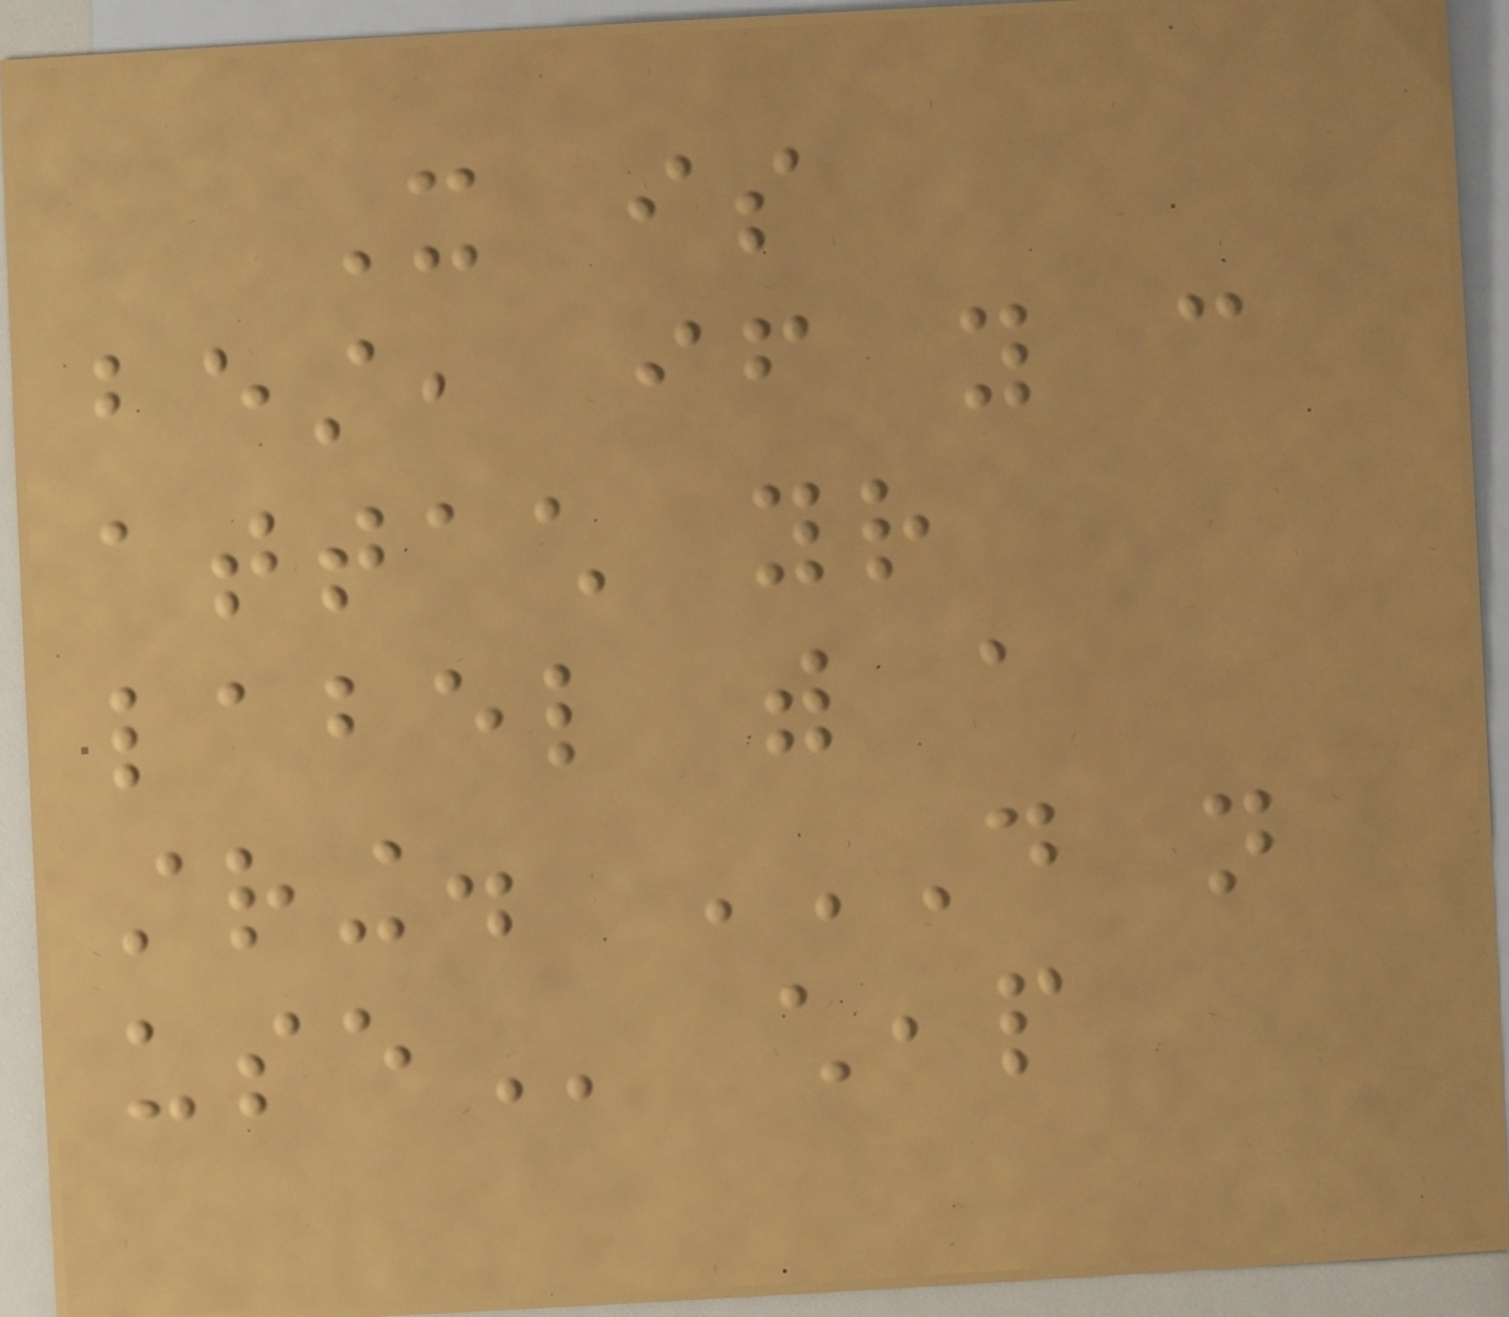It is
best, if you can
attach your
label with a
string. DO NOT
USE cheap
